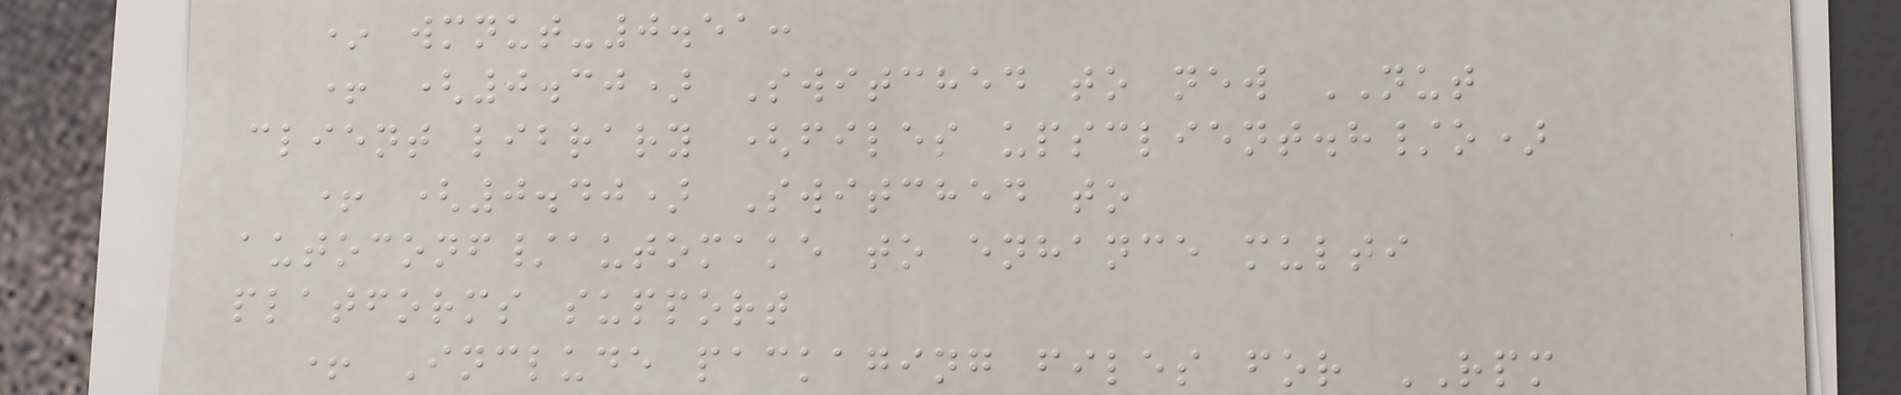* wmnut-0.51:
+ (0.30) Switched to new NUT
client library (files upsclient.h/o)
+ (0.40) Switched to
autoconf/automake to enhance multi
platforms support
+ Include packaging files for RPM
